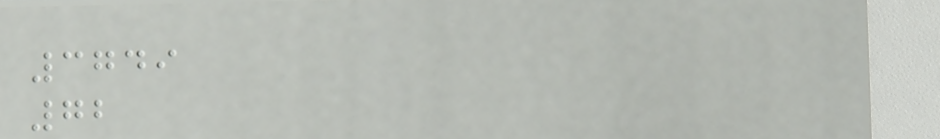3749
72
